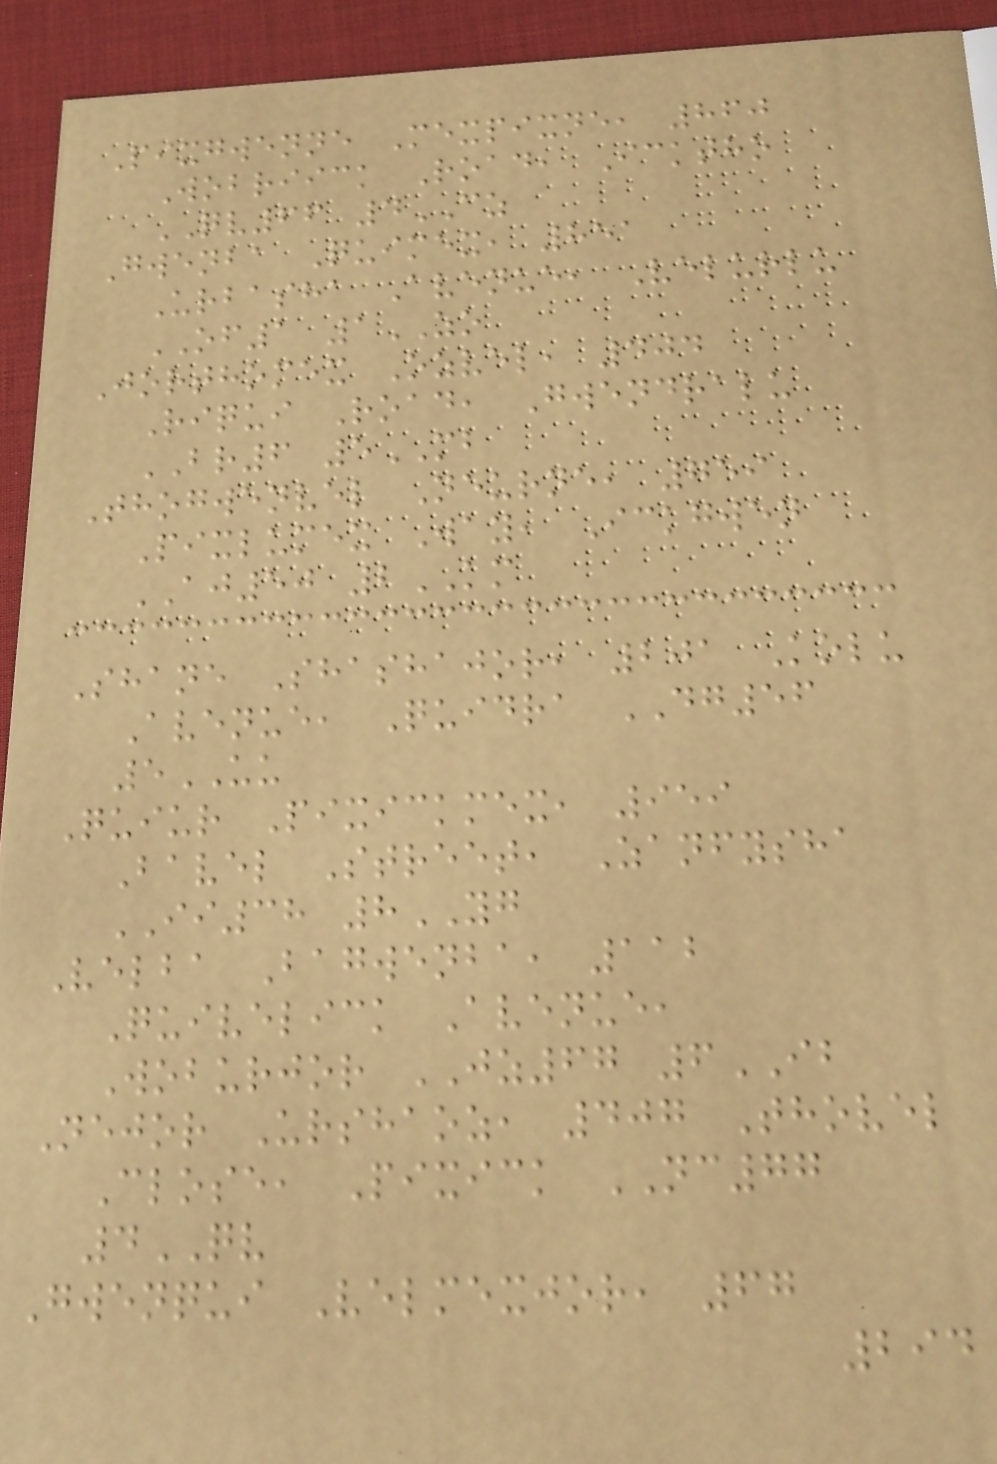Pixgwenne Mexpixne, 860
Wobriick Road, Icktho
QV66 4CZ
Gwenba Quimex, 851
Urbasha Avenue, Velurlu
OF1 1ZO
Jorthomex Ozvel, 404
Riqui Road, Gwendralu
BR6 5MB
Thogwenvel Neurne, 759
Pixlumex Way, Ickgwen
AJ50 2KM
Shane Shashajor, 201 Kolu
Avenue, Quidra DG56
5UU
Quiur Pixickmex, 959
Bavel Street, Zanfysha
II38 8YG
Velba Bagwenba, 112
Quivelick Avenue,
Woburjor JZ67 6IB
Nejor Urshaoz, 407 Thovel
Close, Pixick NC77
4QV
Gwenqui Velmexjor, 67
294
